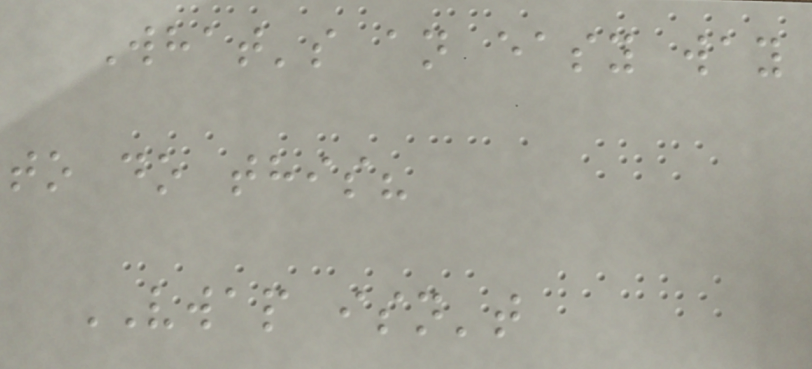What's an easy way
to do this?
VWAP isn't
